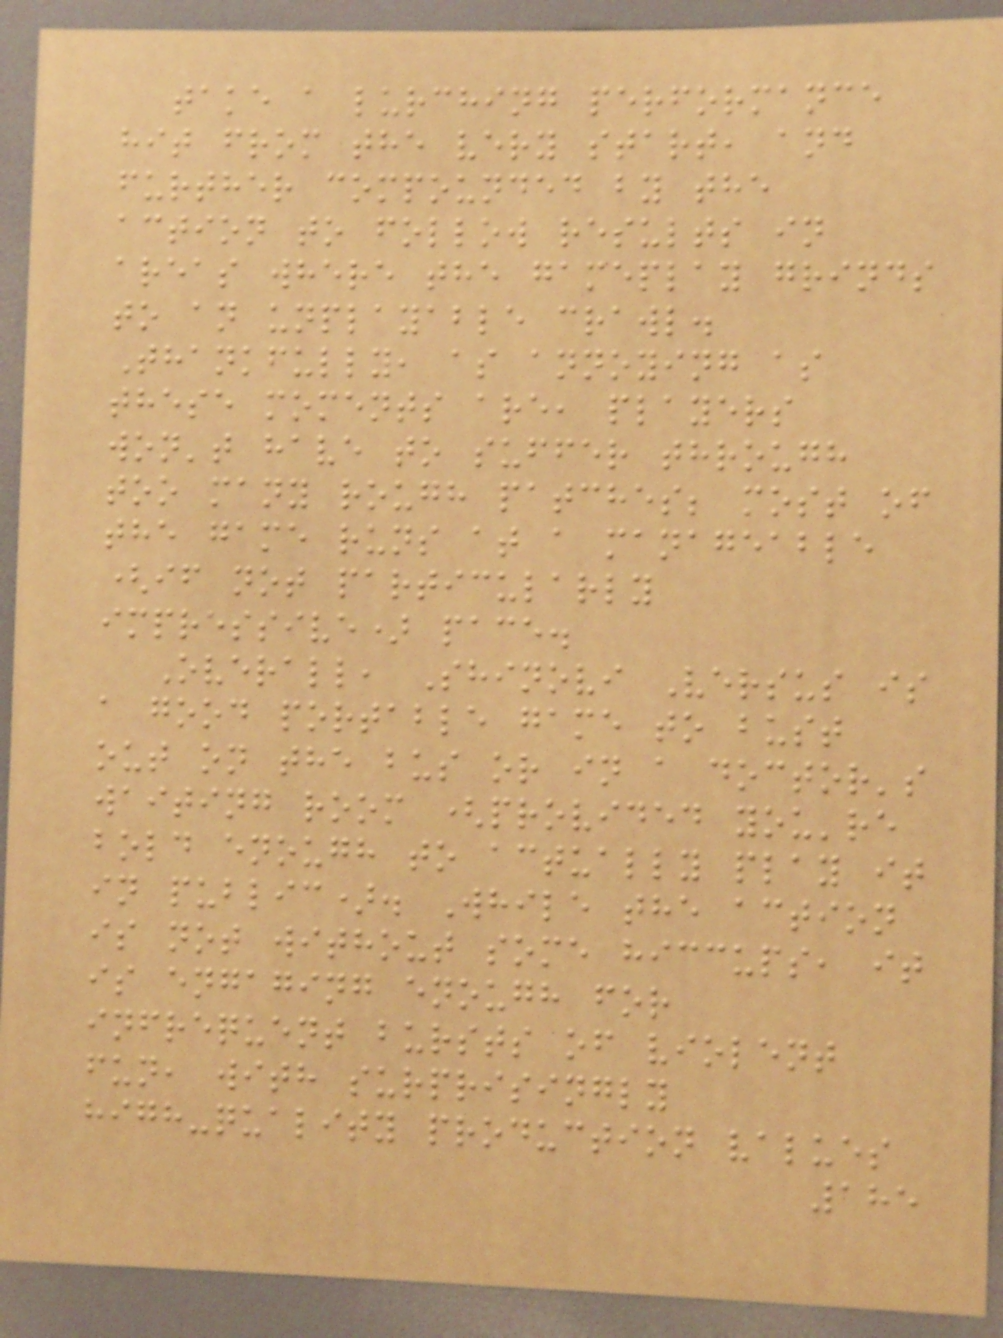take a lurching performance
hit from the very start, and
further compounded by the
action to follow results in
areas where the gameplay grinds
to an unplayable crawl.
Thankfully, as annoying as
these moments are, players
won't have to suffer through
too many rough patches; most of
the game runs at a manageable
(if not particularly
impressive) pace.
Overall, Shinovi Versus is
a good portable game to bust
out on the bus or in a doctor's
waiting room (provided you're
bold enough to actually play it
in public). While the action
is not without some hiccups, it
is engaging enough for
infrequent bursts of violent
fun, with surprisingly
high-quality production values
185
